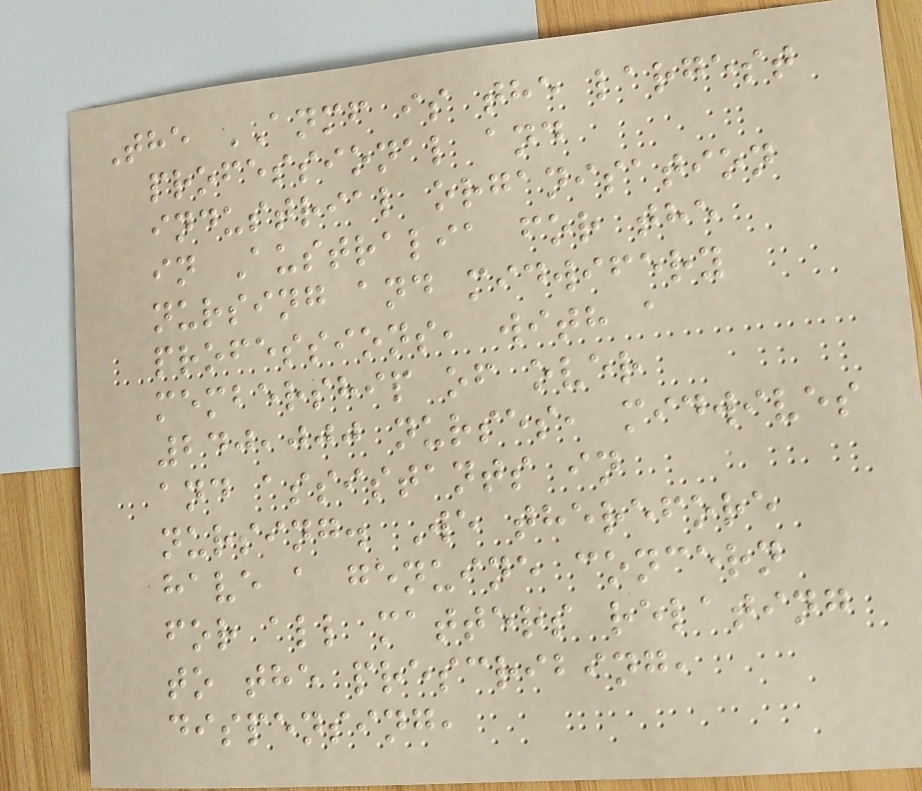The ANMF is the largest
professional and
industrial organisation
in Australia for the
nursing and midwifery
professions, with a
membership of over
240,000 nurses, midwives
and assistants in
nursing. We therefore
have a genuine concern
for all matters relating
to the prescribing,
dispensing,
